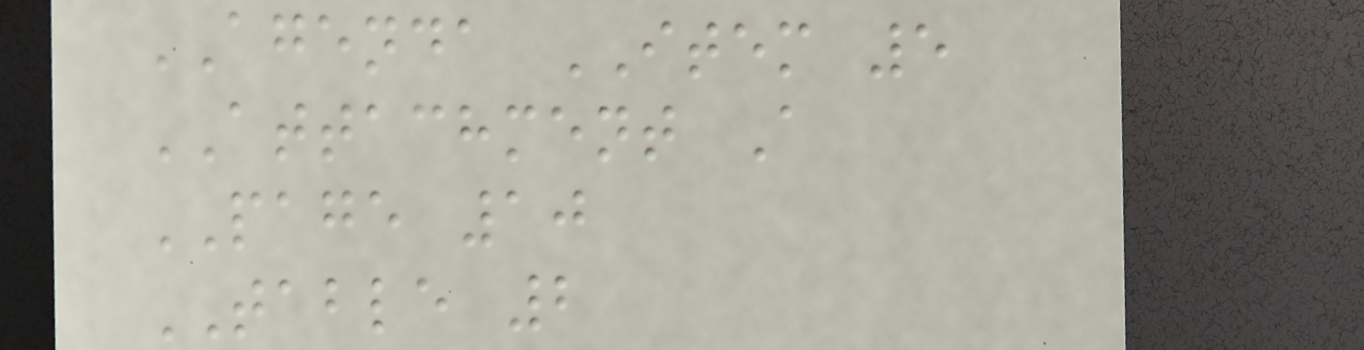AGENDA ITEM 5
ATTACHMENT A
PAGE 10
TABLE 2
